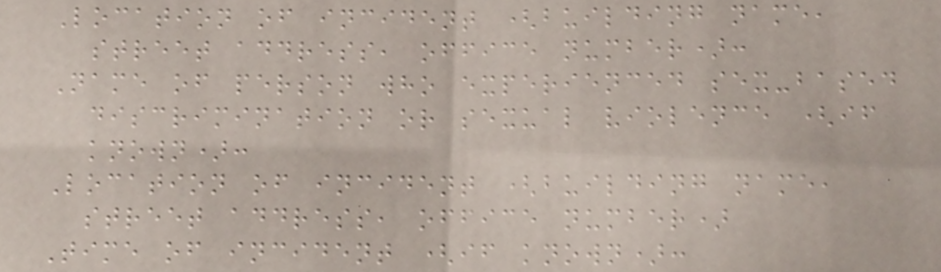Location of incident (building name,
street address, office number):
Name of person who experienced sex-based
discrimination or sexual violence (if
known):
Location of incident (building name,
street address, office number)
Time of incident (if known):
